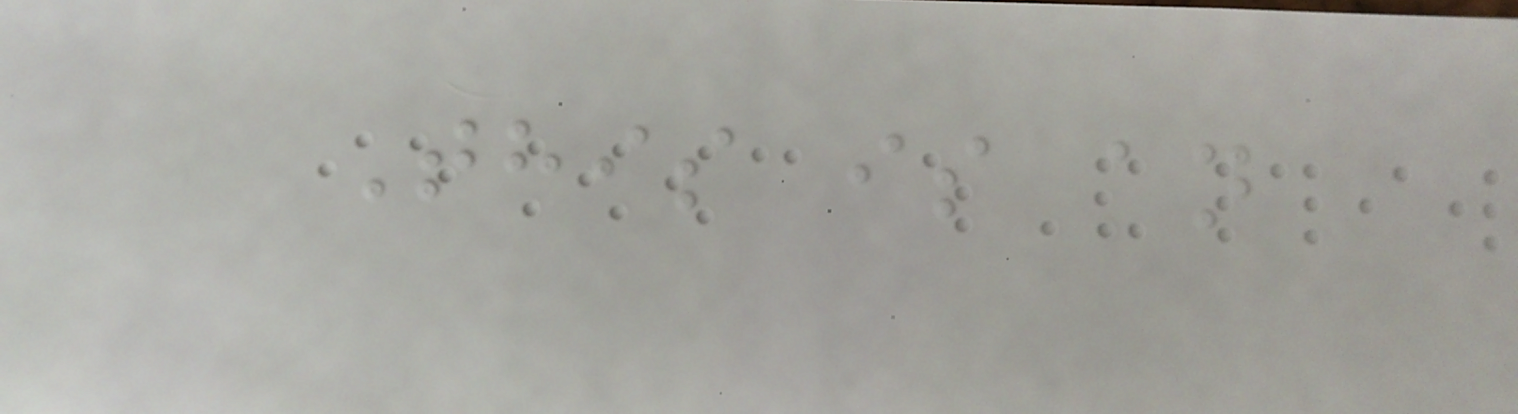This is an
